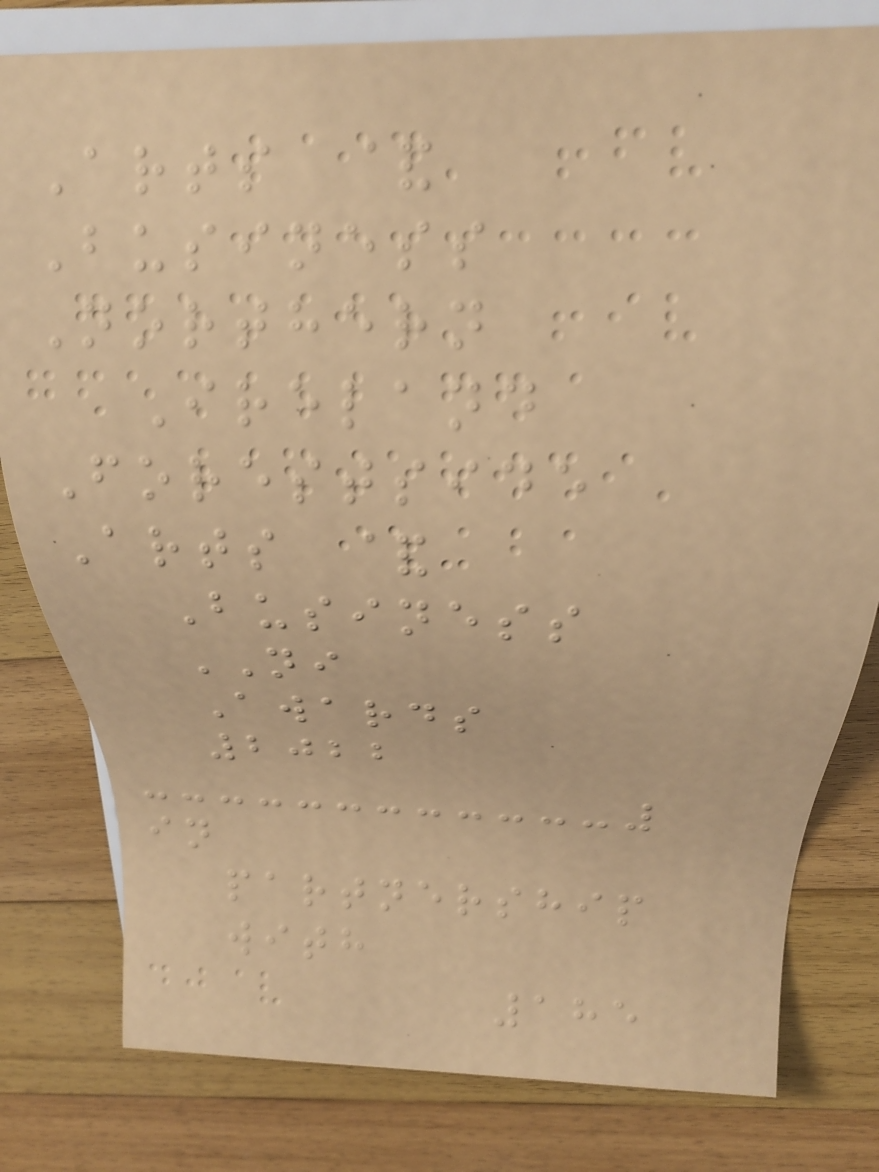Arts &
Business
Northern
Ireland
Forestside
Arts &
Business
NI
Awards
2022
in
partnership
with
185
